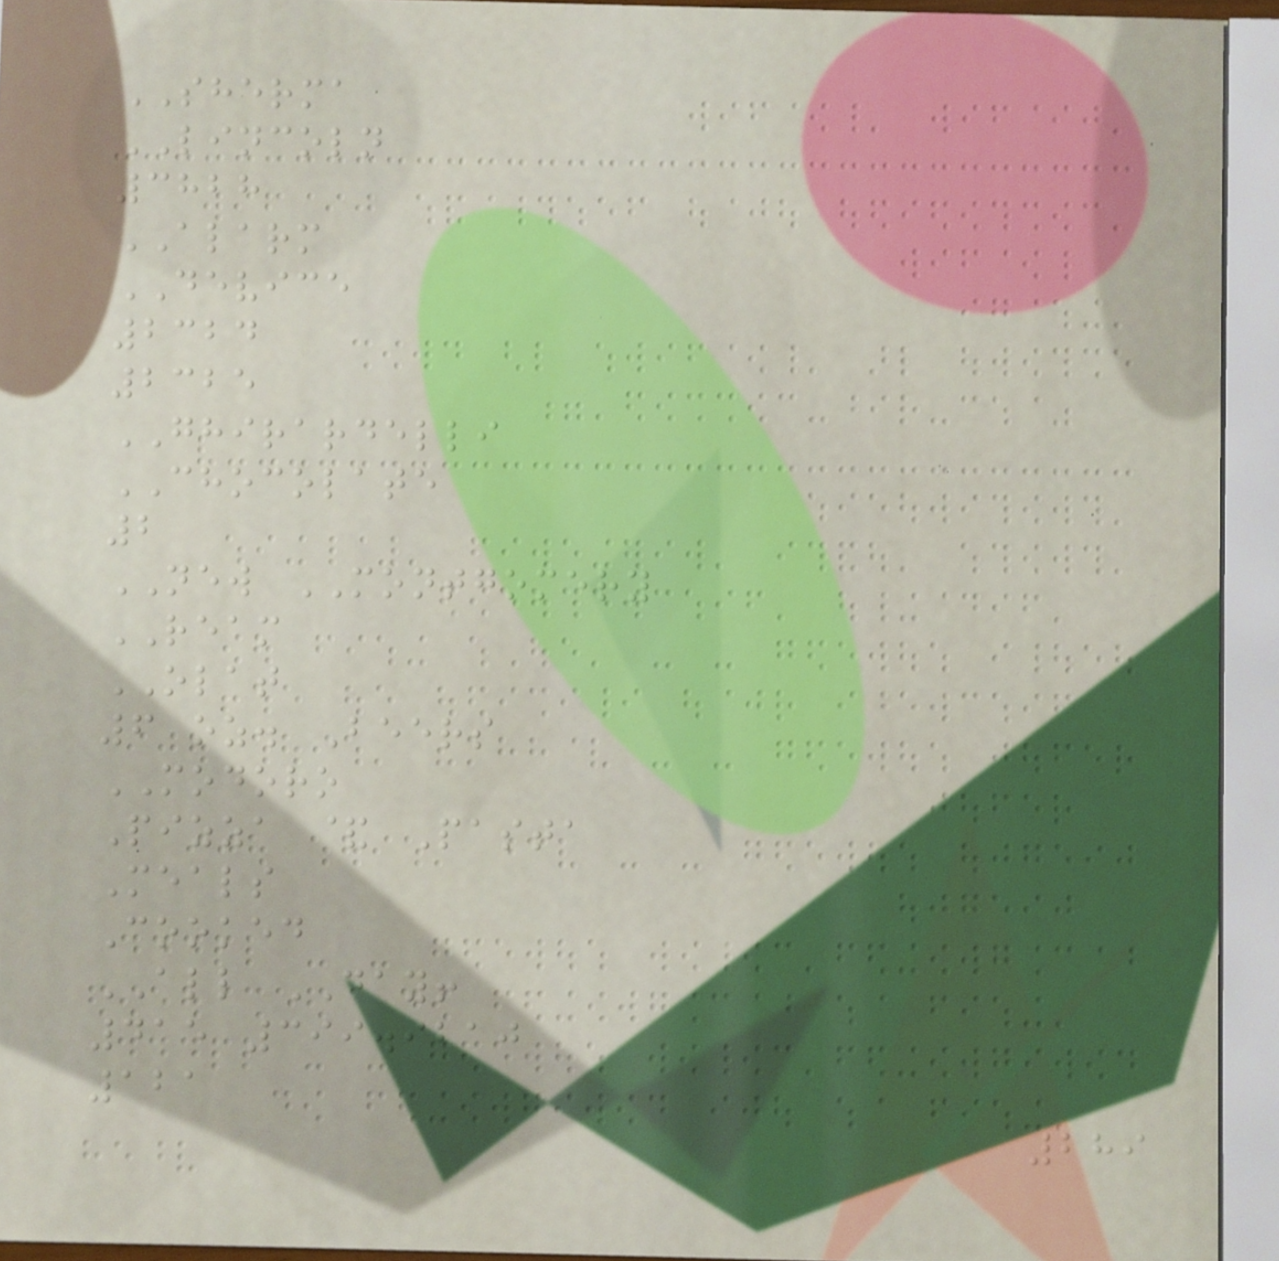SHERMA
LINCOLN
3828
ALARM
DEVICE
2324
2325
GHIRARDELLI
CHOCOLATE
2
NEW MONTGOMERY
REAM
OLAT
6 oz. Beers
MODORO
Pizza & Pasta
Meals
Cooked
ALL DAY!
415 399.9210
121
289
